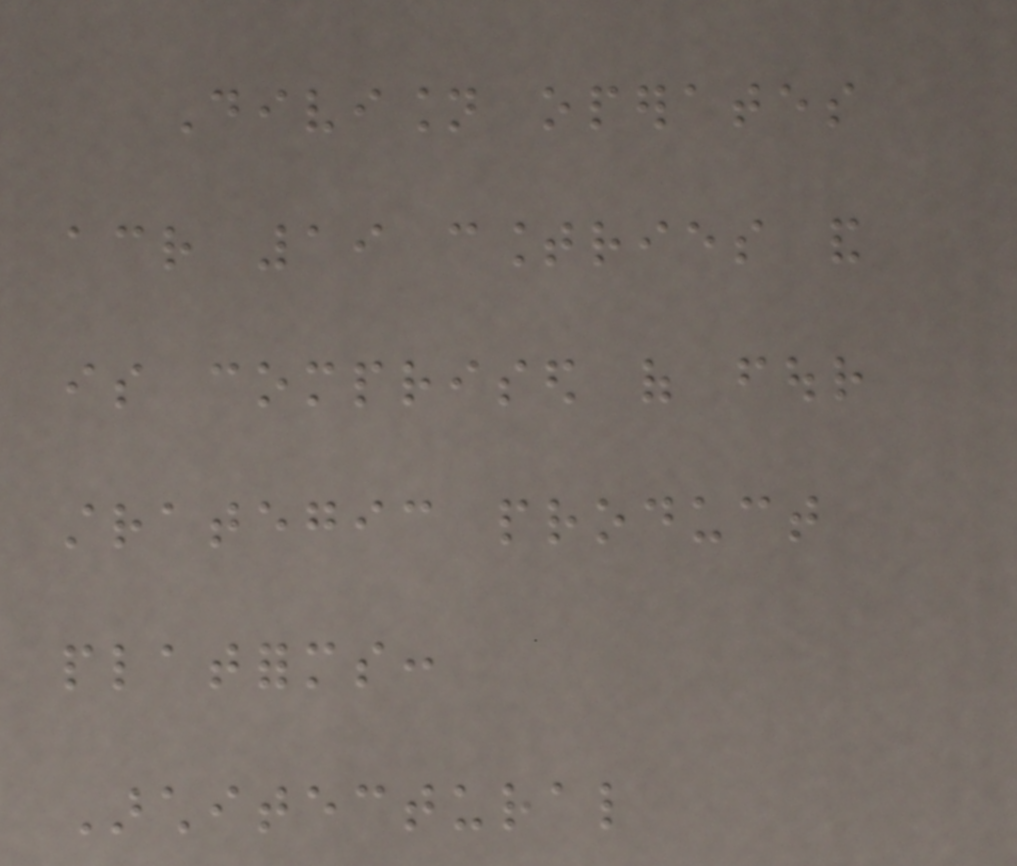Division operates
across 19 countries and
is comprised of four
strategic product
platforms:
Architectural
